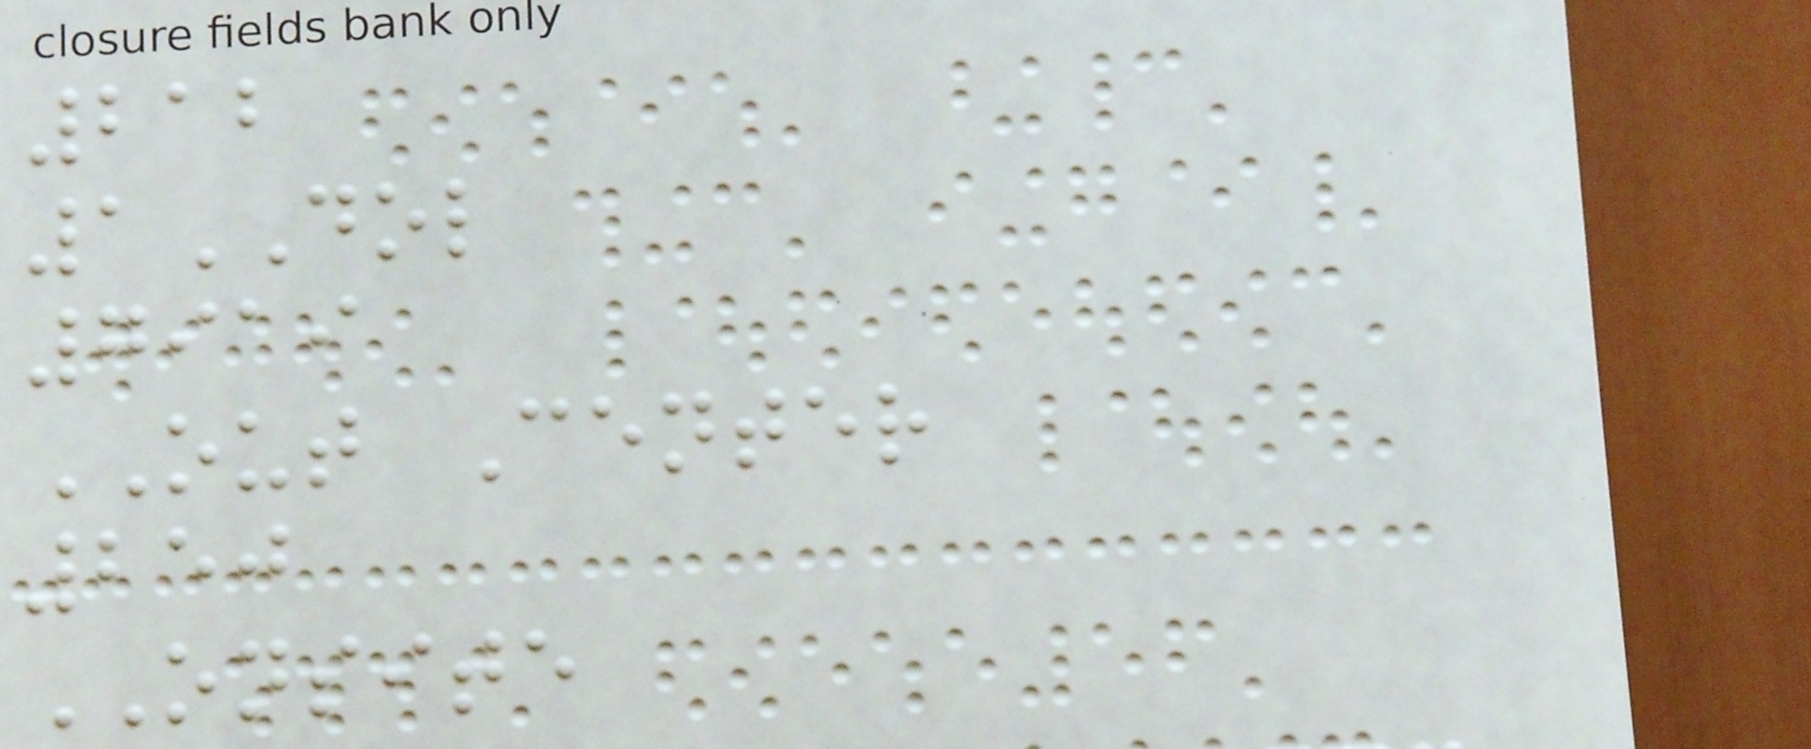212
1DOL
7919
OUT Center
250
ONSITE
